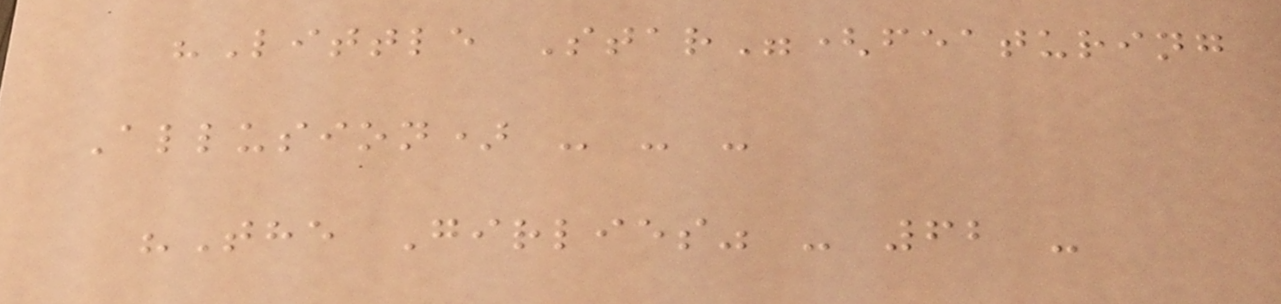"Little Star"(featuring
Allusion) - - -
"The Girlies" - 62 -
